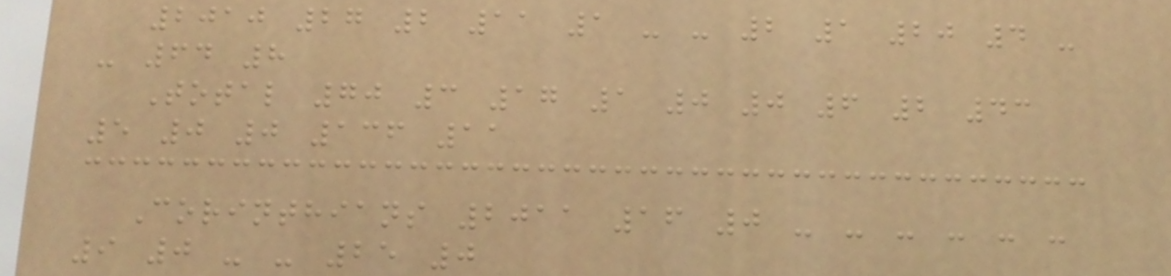2010 27 2 11 1 - - 2 1 20 4 -
- 64 8
Total 70 3 17 1 0 0 6 2 43
5 0 0 136 11
Corinthians 2011 16 0 - - - - - -
9 0 - - 25 0
